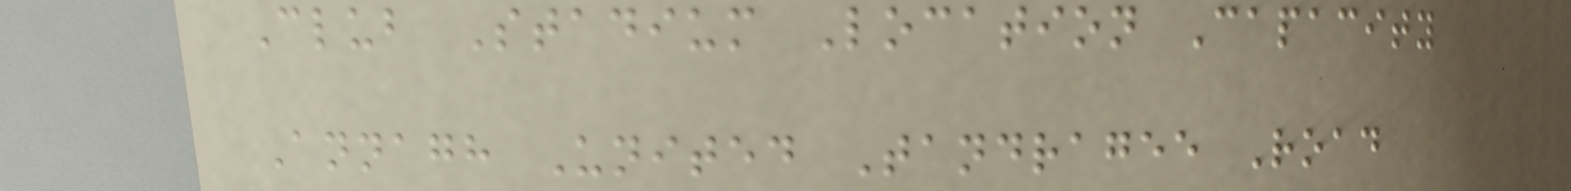Club Stadium Location Capacity
Annagh United Tandragee Road
